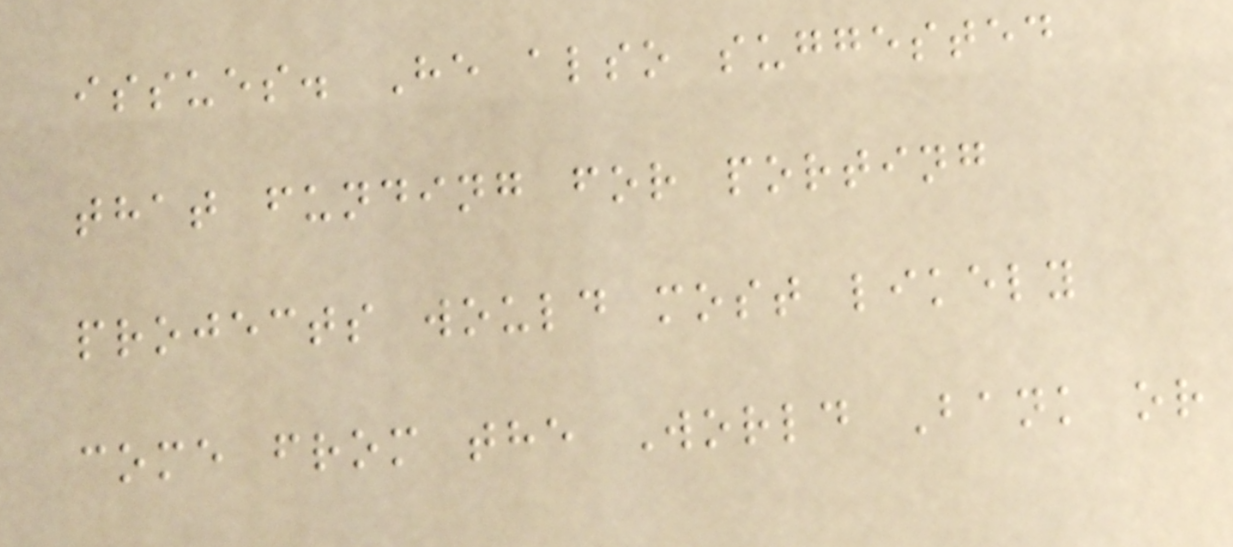issues. He also suggested
that funding for porting
projects would most likely
come from the World Bank or
